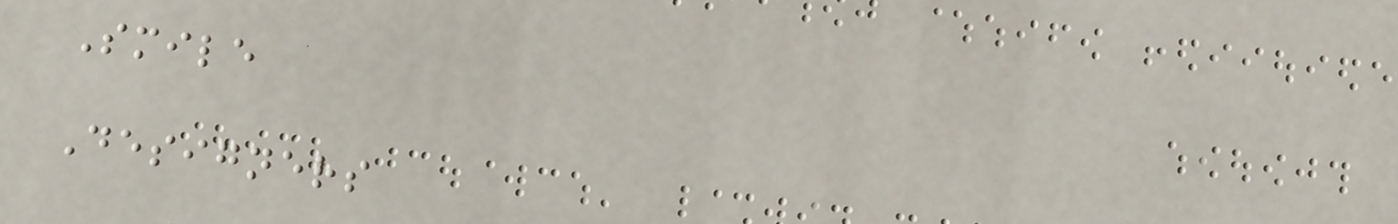Smile
Designers
